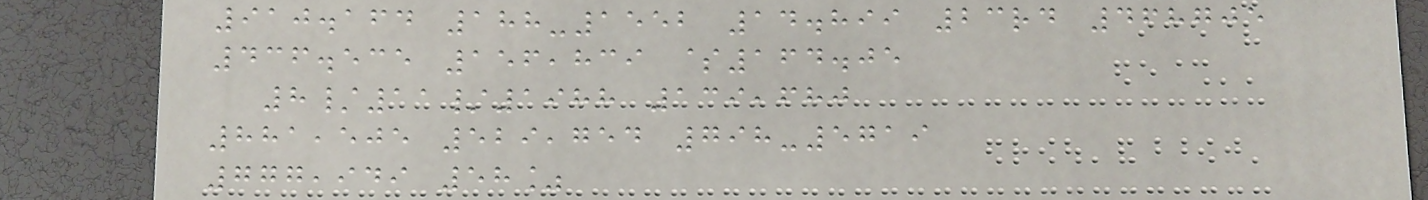910.164 188-1552 14.899 23rd 468705
436.535 156,839 $164.05
8/11/1988 139,680
881,505 529,754 798-5719
777,949 58%
